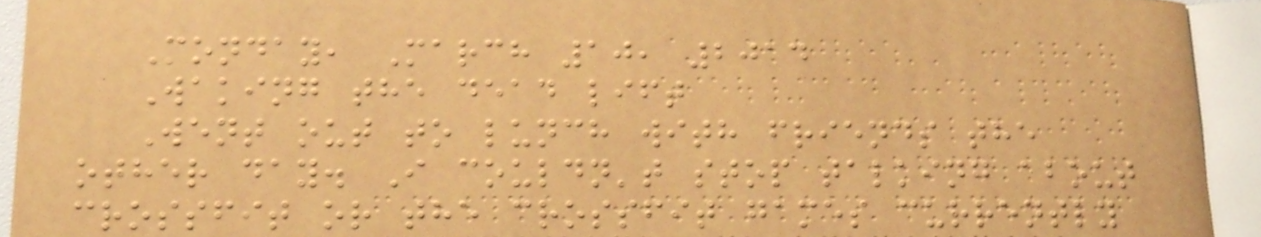Monday, March 10, 2014
Waking the dead lift
Went out to lunch with friends the
other day. I couldn't stop talking about
crossfit or the crossfit games currently
